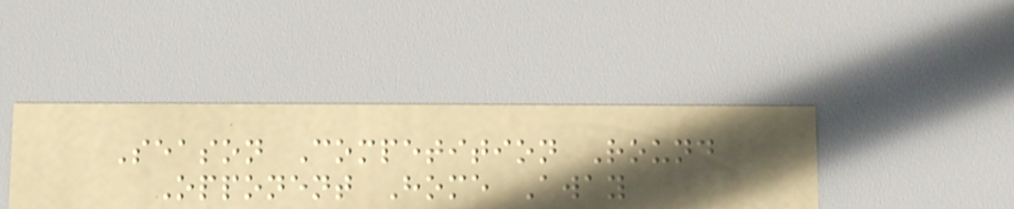Season Competition Round
Opponent Home Away
